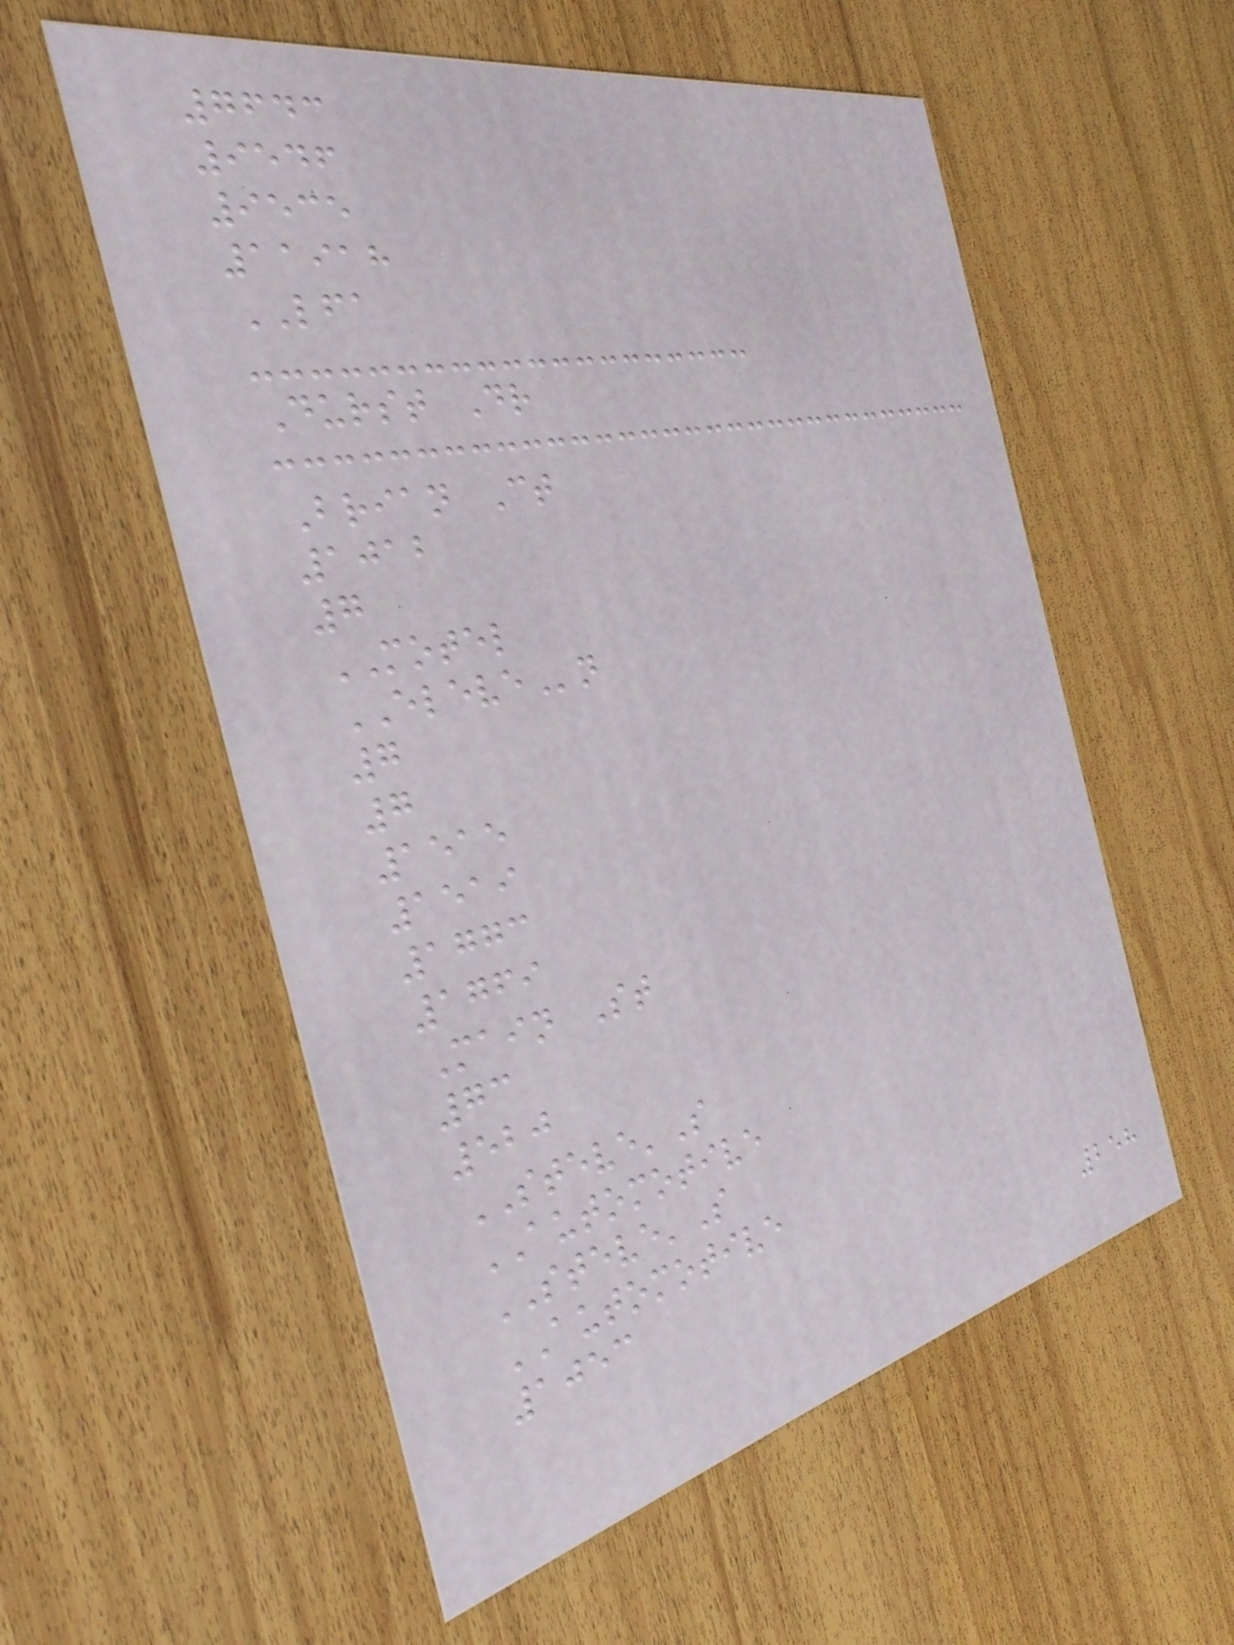7643
9546
9535
11918
LFA
Durst Dr
Brian Ct
1012
7
MOTEL
ELEVEn
7
7
1515
1519
1773
1769
Main St
73
520
STEVE'S
AUTOMOTIVE
STEVE'S
AUTOMOTIVE
1053
258
